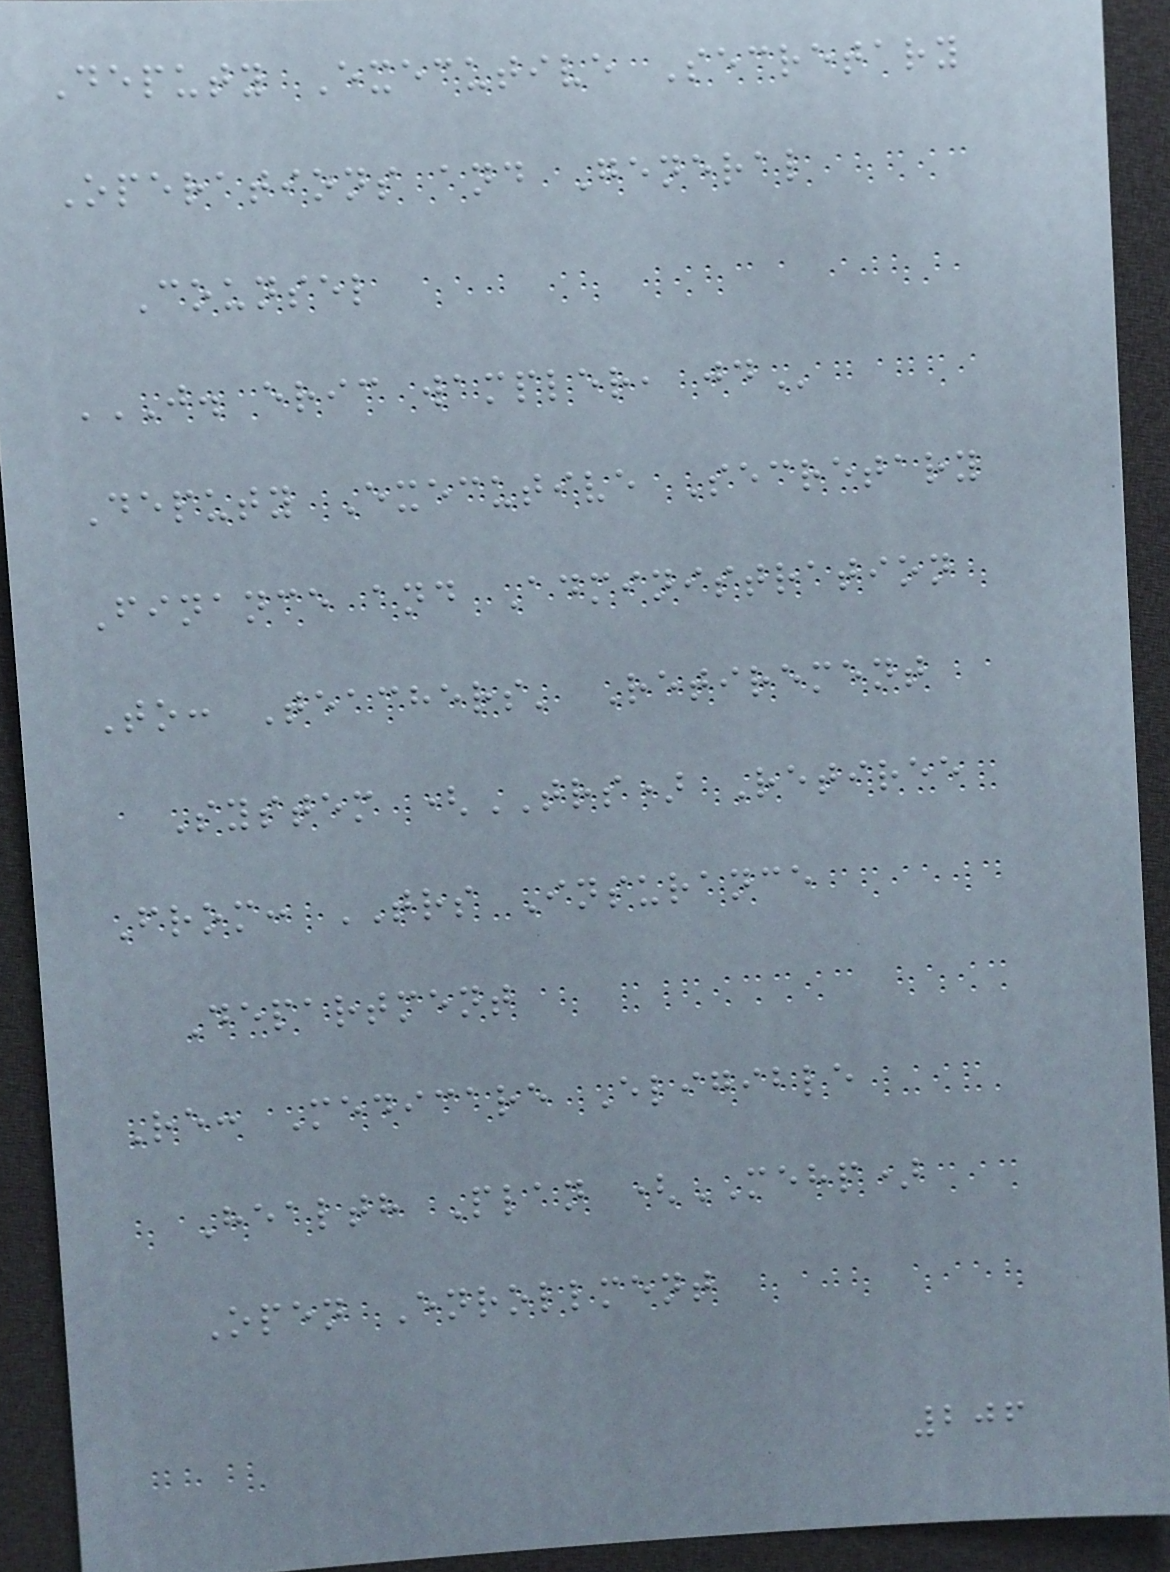Deputy Executive Secretary
Operations and General
Counsel
J. ERIC WAMPLER, JD
Deputy Executive Secretary
Finance and Administration
To: Teachers' Retirement
System (TRS) Retiree
From: TRS Insurance
Department
Re: Medicare Eligible
Health Plan (MEHP)
Open Enrollment
206
